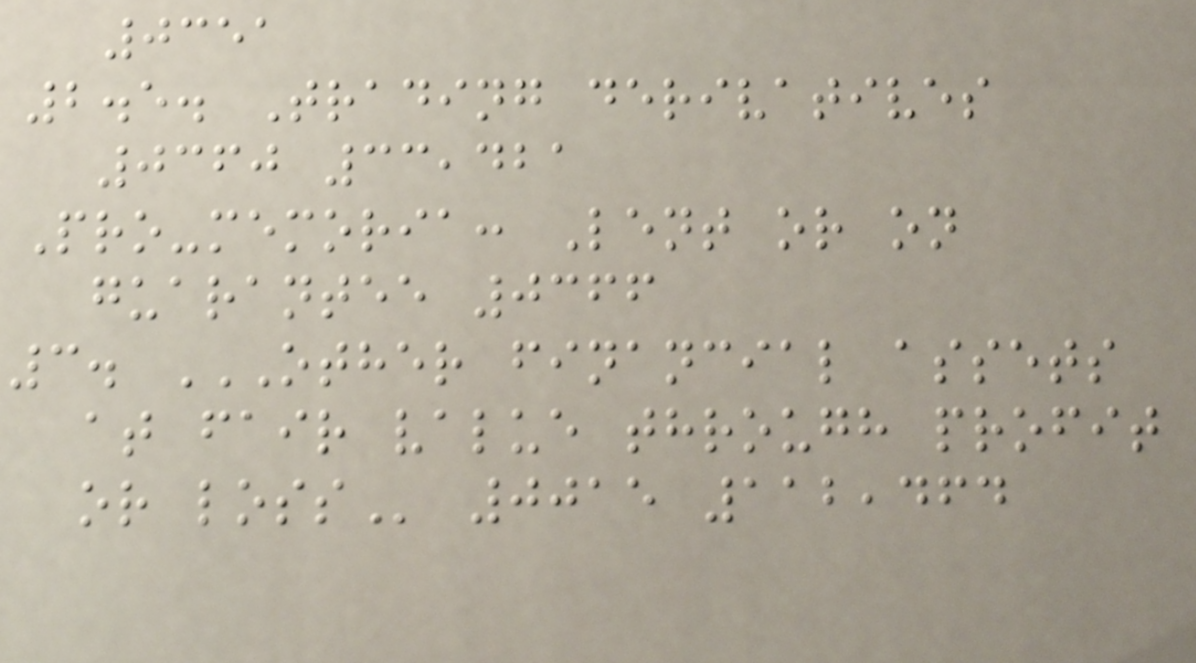0351
2.5. Trading derivatives
0360 33,421
Pro-memoria: Lent or on
guarantee 0366
3. OTHER FINANCIAL ASSETS
AT FAIR VALUE THROUGH PROFIT
OR LOSS 0015 112,464
